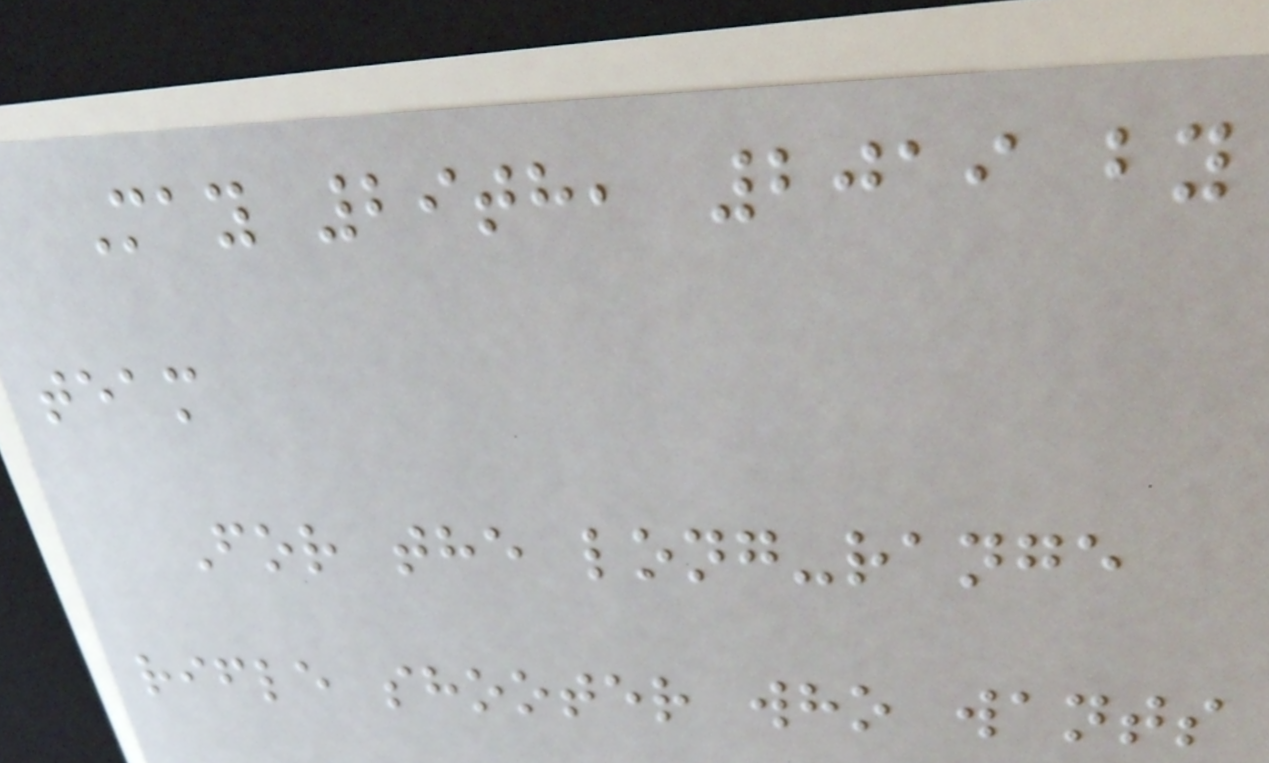May 29th, 2019 by
team
For the long-range
rifle shooter who wants
